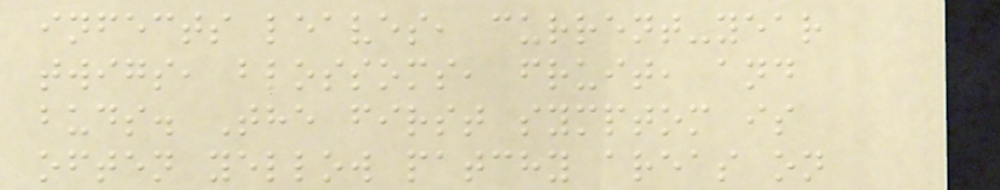infects leaves, current-year
twigs, blossoms, fruit, and
buds. The first symptom is
often yellow patchy areas on
